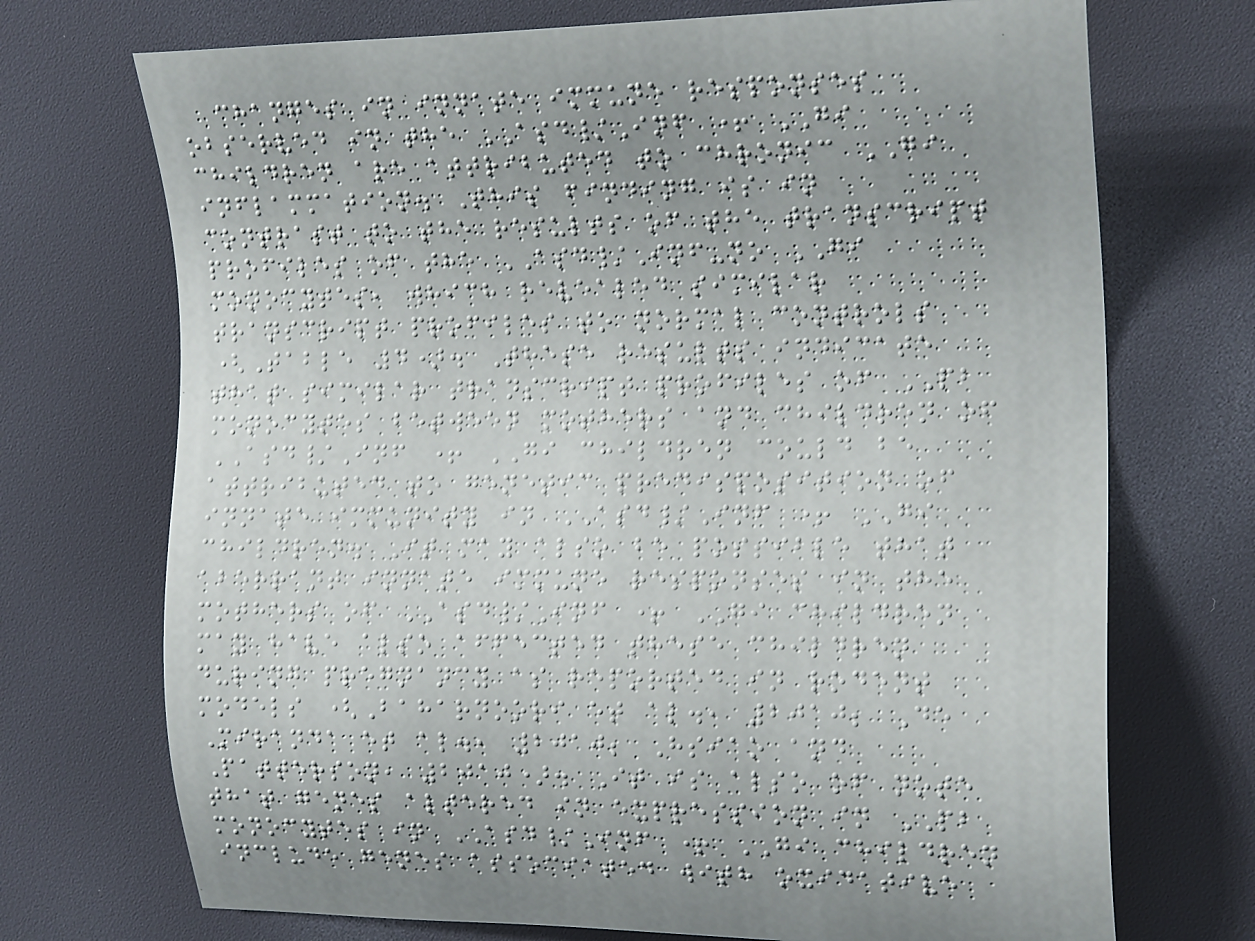changes in innate immune responses
observed in the ASD/Inf + GI
children are attributed to chronic GI
inflammation. This finding is in
contrast to the results of the transcript
profiles of the ASD/Inf-no GI
monocytes, which revealed similar
transcript profiles to normal controls
(Table 4). These results indicate
that similar transcript profiles of PB
monocytes between mothers and children of
ASD/Inf + GI children could be
attributed to genetic predisposition of
innate immunity in ASD/Inf + GI
children. It may also be possible that
aberrant innate immune responses in the
mothers of ASD/Inf + GI children
may have also affected these children
during pregnancy as reported in rodent
models (Baharnoori et al., 2010; De
Miranda et al., 2010; Hsiao and
Patterson, 2010). It is also of note
that genes altered in expression in PB
monocytes in ASD/Inf + GI children
include genes associated with oxidative
